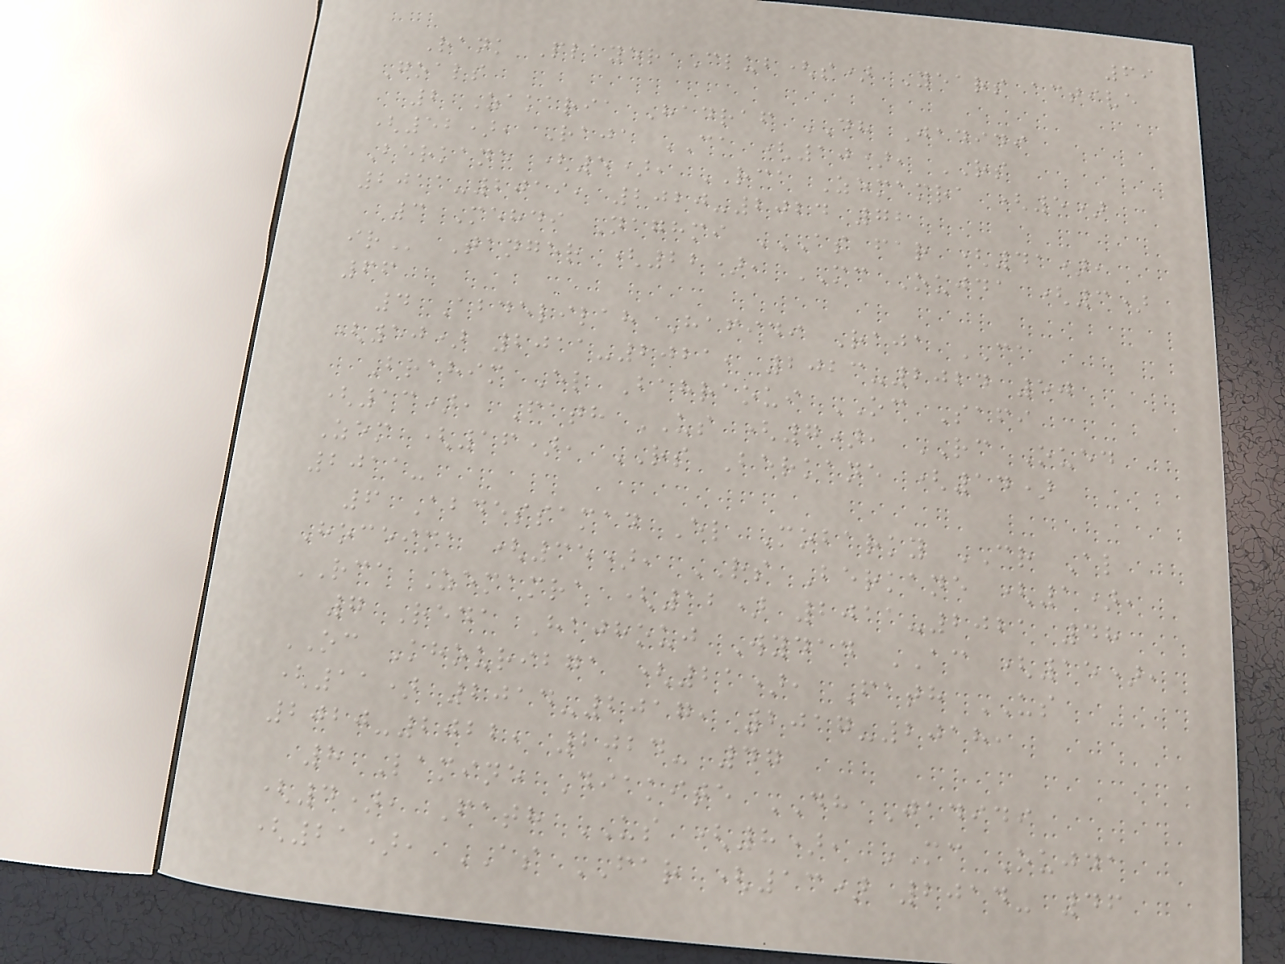69
Rank Player Club(s) Years active
Goals
2 Zakaria Hadraf DH Jadidi
(52), Raja CA (10), RS
Berkane (5), RCA Zemamra (5)
2011-2019, 2020-2024 72
3 Mehdi Naghmi AS FAR (41),
IR Tanger (22), MC Oujda (3)
66
4 Abdelilah Hafidi Raja CA
(50) 2011-2021, 2023-2024 50
Brahim El Bahraoui OC Safi
(13), Fath US (7), RC Oued
Zem (16), RS Berkane (14)
2011-
6 Abdessamad El Mobarky CR Al
Hoceima (35), RS Berkane (1),
RCA Zemamra (12) 2011-2021 48
7 Reda Hajhouj Wydad AC (15),
OC Khouribga (21), Fath US
(11) 2014-2017, 2017-2018,
2020-2022, 2024- 47
8 Lamine Diakite DH Jadidi
(4), Fath US (8), MC Oujda
(21), AS FAR (13) 2014- 46
